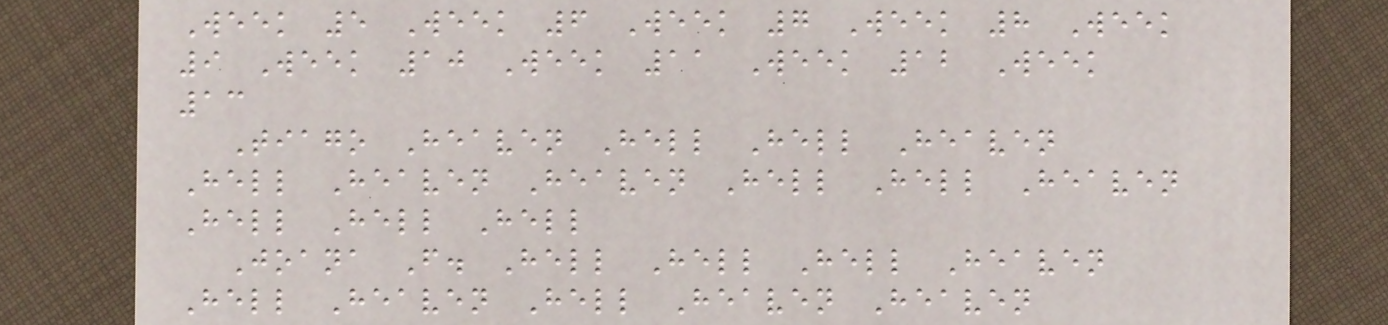Week 5 Week 6 Week 7 Week 8 Week
9 Week 10 Week 11 Week 12 Week
13
Tiago Heaven Hell Hell Heaven
Hell Heaven Heaven Hell Hell Heaven
Hell Hell Hell
Joana F. Hell Hell Hell Heaven
Hell Heaven Hell Heaven Heaven
